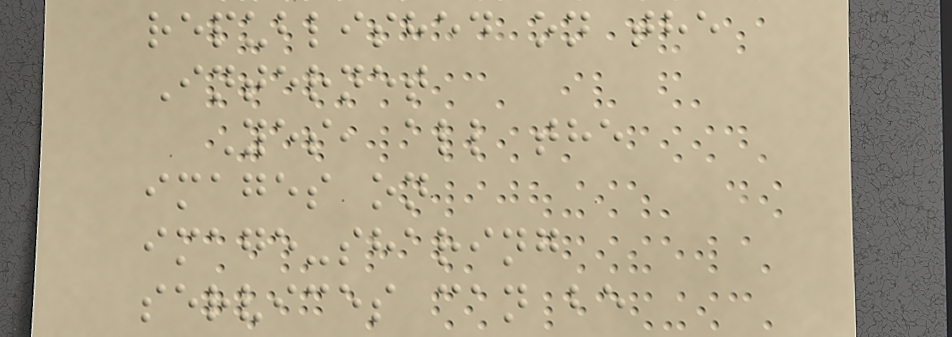republished on the
Internet
Yes, all the
images on
image-sharing
services can be
